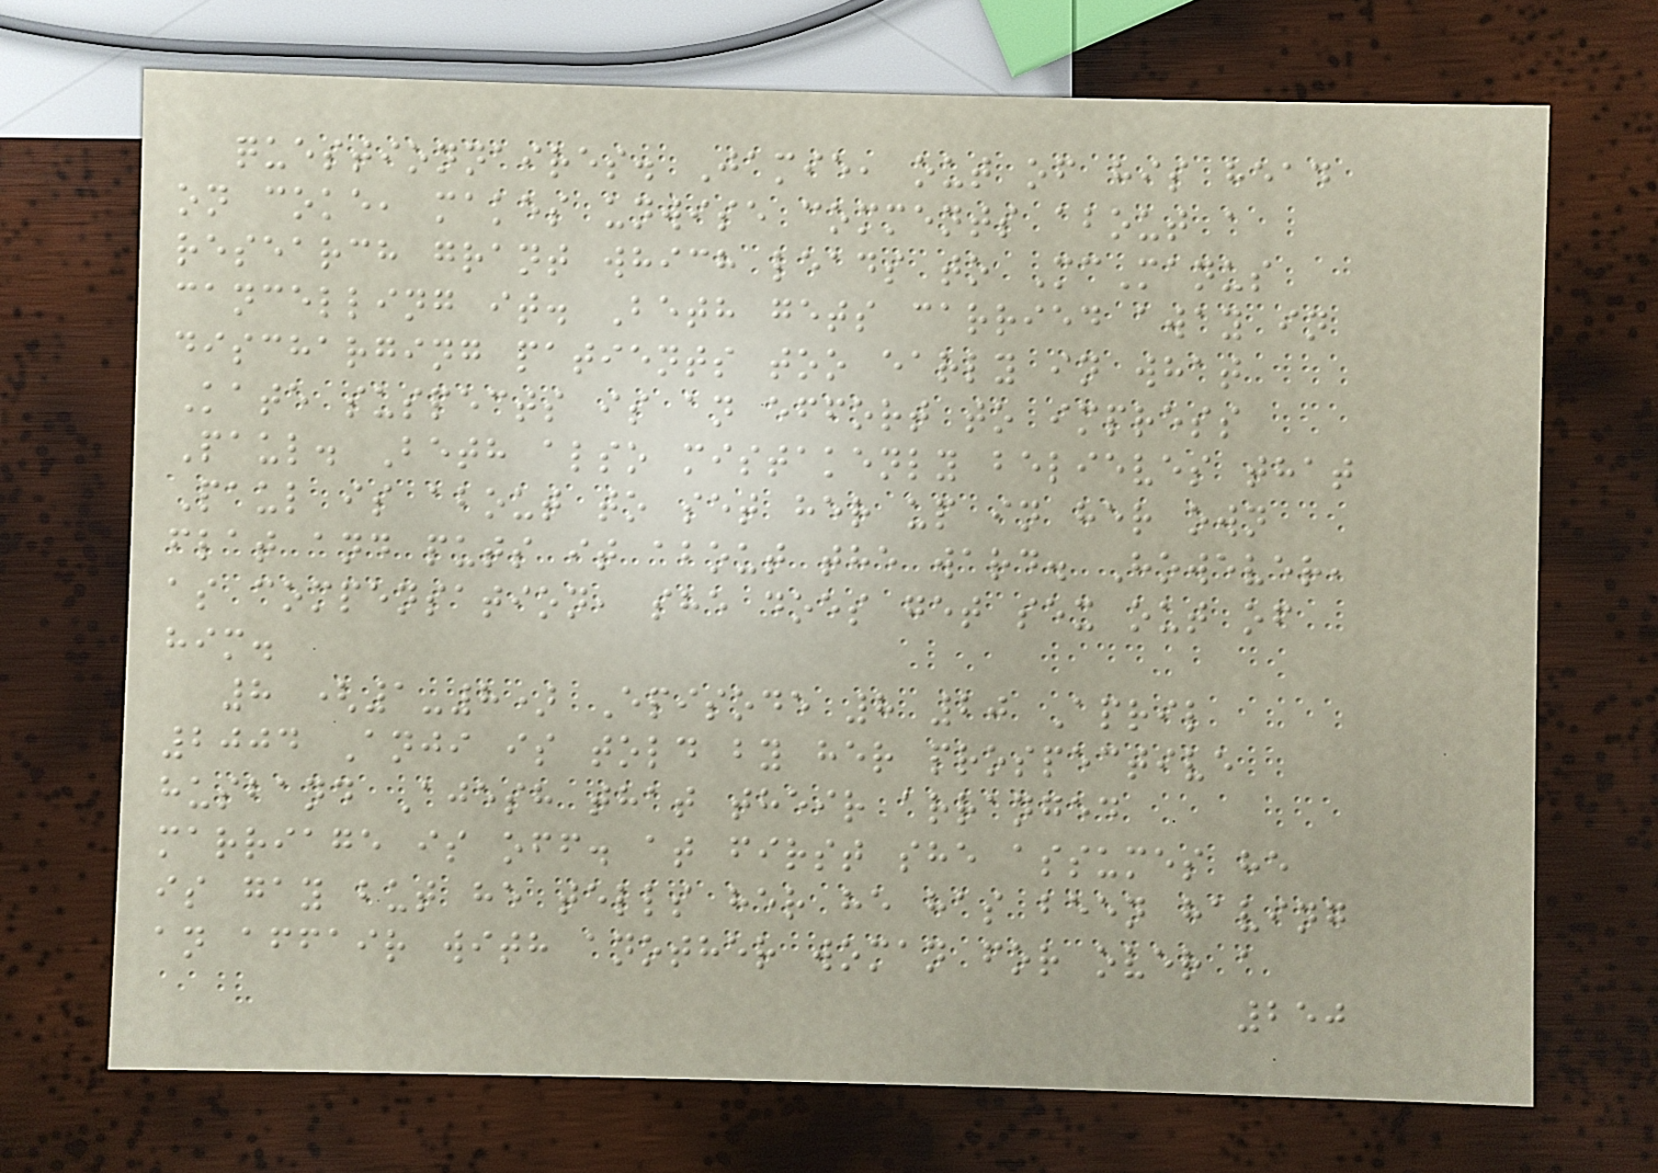questionnaires. Jamie, out of his head
on coke, makes unwise comments about a
research grant which leads to McManus
cancelling it. Beth gets carried away in
discharging patients too early in what
Kate suspects is an effort to impress
Paul. Beth also mistakenly believes that
Paul is about to set her up in her own
flat and puts it about the ward. However,
as compensation, she does get sex out of
him.
8 (1-8) Episode 8 20 April
2004 Anji is told by her prospective
husband Ajesh that their arranged
marriage is off. at first she assumes he
is gay but he tells her he has been having
an affair with another woman for over a
250
